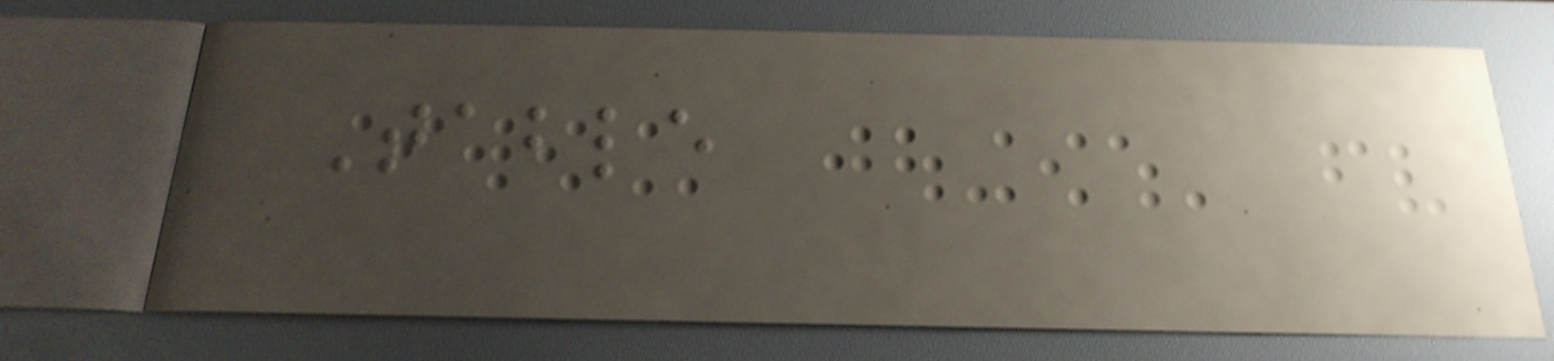Table
